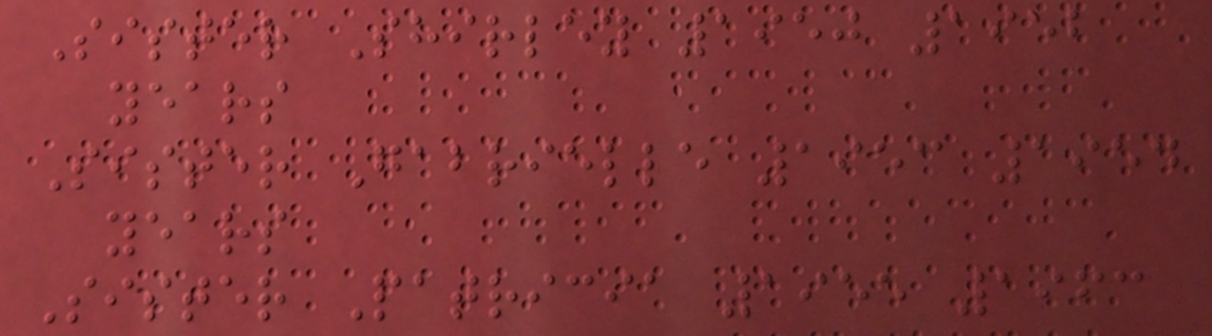Sister Shirley 1950 1952
years
Sister Gabrielle 1953 1954
years
Sister Patricia 1955 1963
